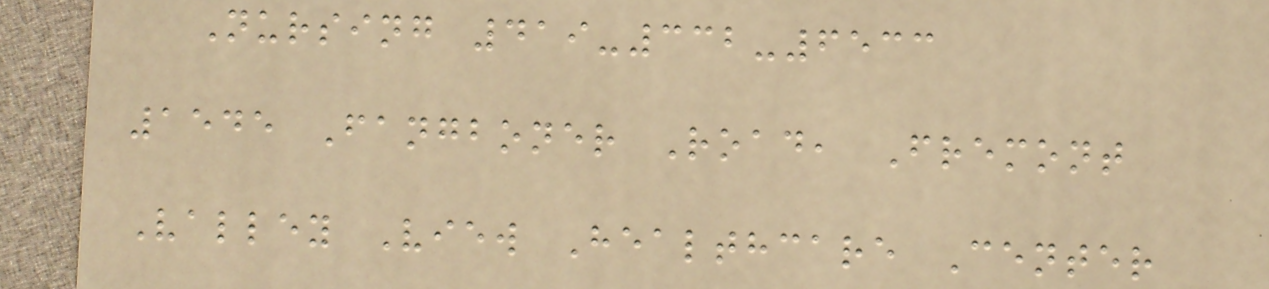Nursing 419-332-6533
1545 Fangboner Road, Fremont
Valley View Healthcare Center
